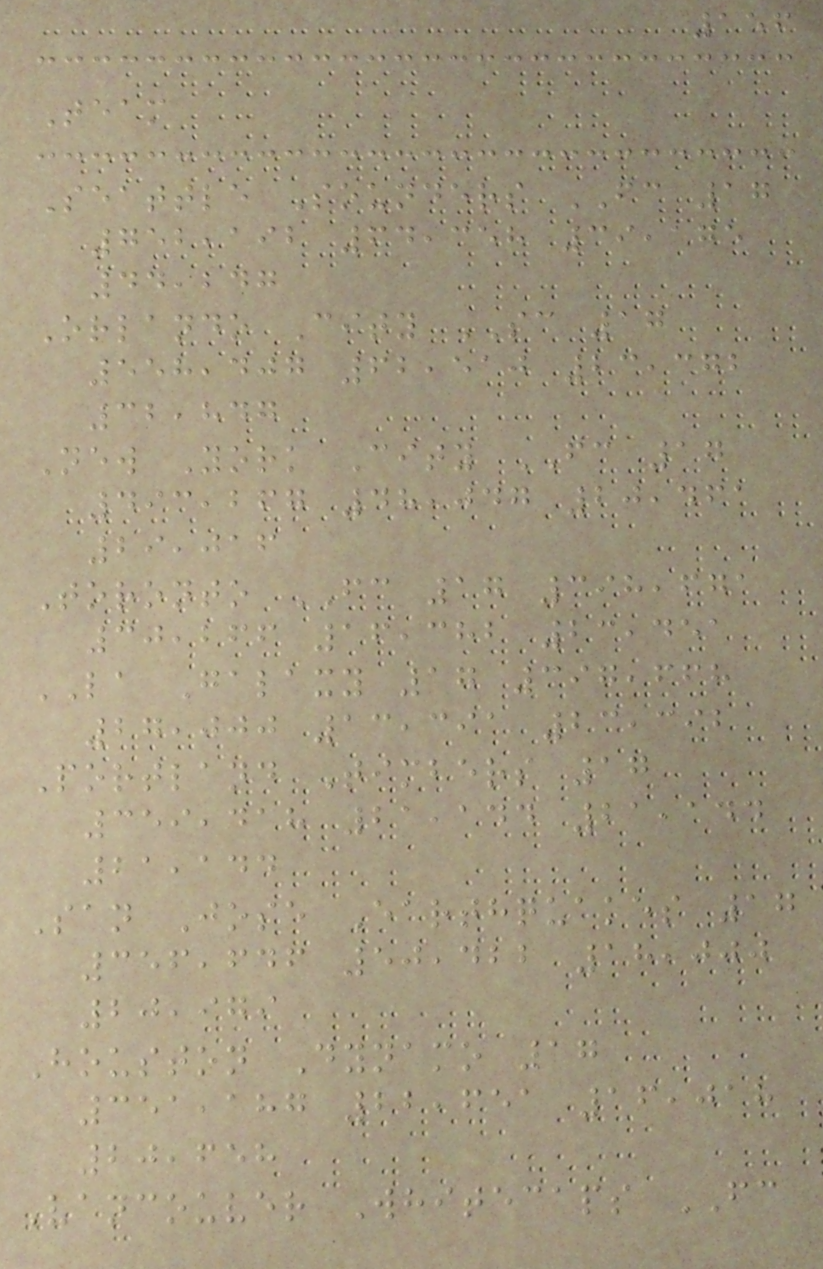156
Team
Seattle Sounders FC 17
752,192 64,358 39,175
44,247
Orlando City SC 17
558,407 62,510 23,372
32,847
New York City FC 17
493,267 48,047 20,461
29,016
Toronto FC 17 398,671
30,266 16,382 23,451
LA Galaxy 17 397,668
27,000 13,391 23,392
Portland Timbers 17
359,418 21,144 21,144
21,144
San Jose Earthquakes 17
356,646 50,422 18,000
20,979
Houston Dynamo 17
351,187 22,651 16,018
20,658
Vancouver Whitecaps FC
